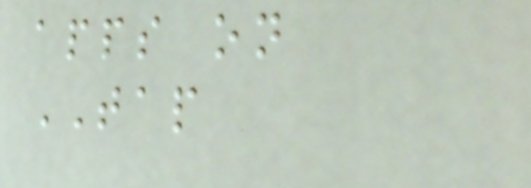apps on
TAP
